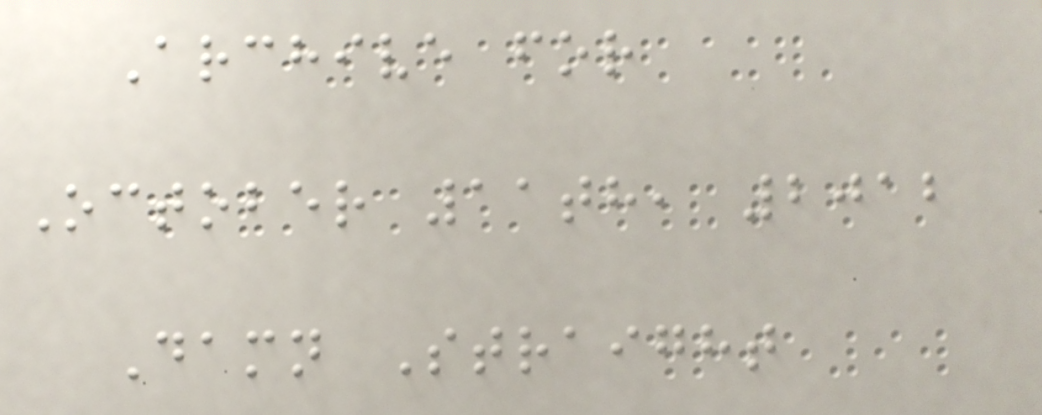Archive for
October 11th, 2012
Damn Straight
